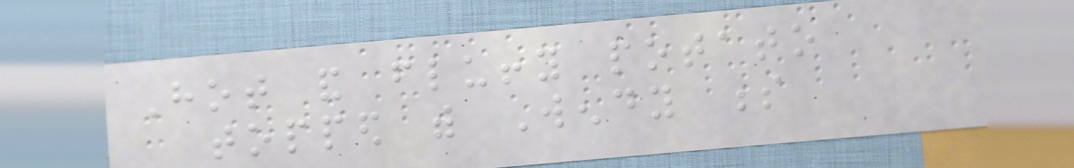Hot and fluffy potato
topped with Wendy s
